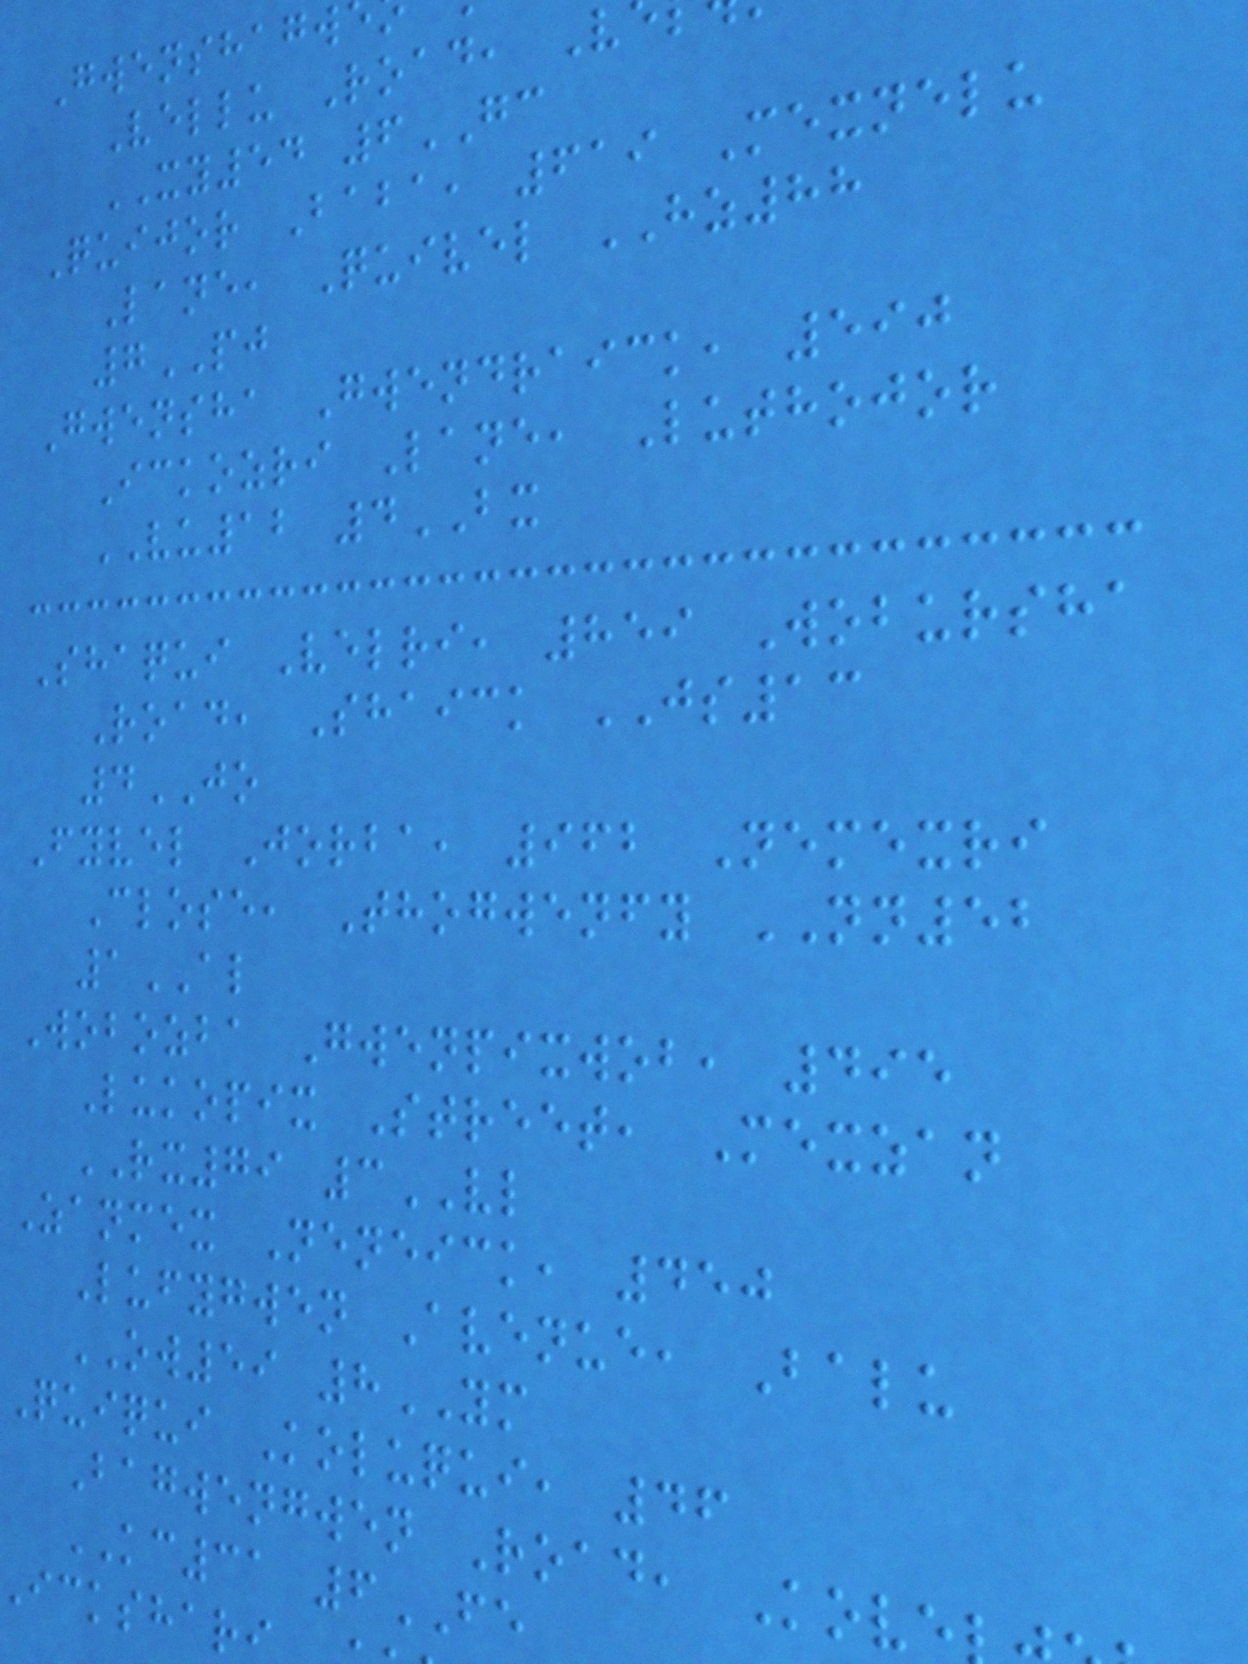Gwenshagw
Vellu Road, V
XY54 6GC
Quijor Baba, 619 Mexnelu
Lane, Quivel HZ88
7PJ
Gwensha Gwendraick, 590
Ickozri Lane, Luthojor
VU12 4BX
Shaqui Velri, 859 Wobursha
Road, Shaick JS13
4JO
Fyvel Jorba, 962 Nemexri
Close, Thogwenfy NN52
1AL
Wobozba Gwenpixwob, 495
Lukopix Street, Mexzan
RX79 3VL
Zanmex Neneick, 450
Lufygwen Avenue, Balu
OW59 8YM
Quiqui Koluqui, 46
Bagwengwen Road, Kove
KC31 6FE
ickshari
